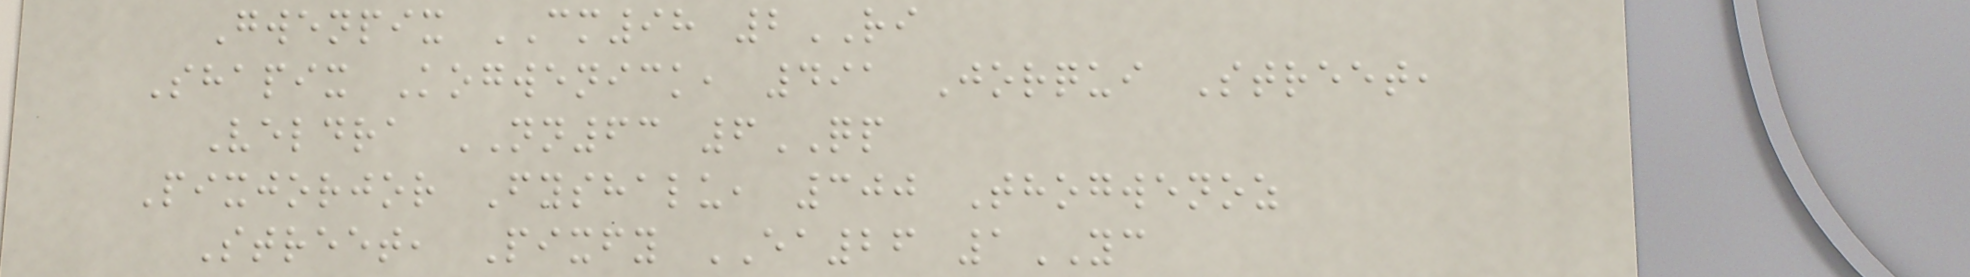Gwenpix CM98 2RI
Shapix Kogwenick, 491 Jorqui Street,
Veldra NN63 6QP
Pixjorjor Fyshalu, 300 Thogwenoz
Street, Pixfy EA26 1YC
